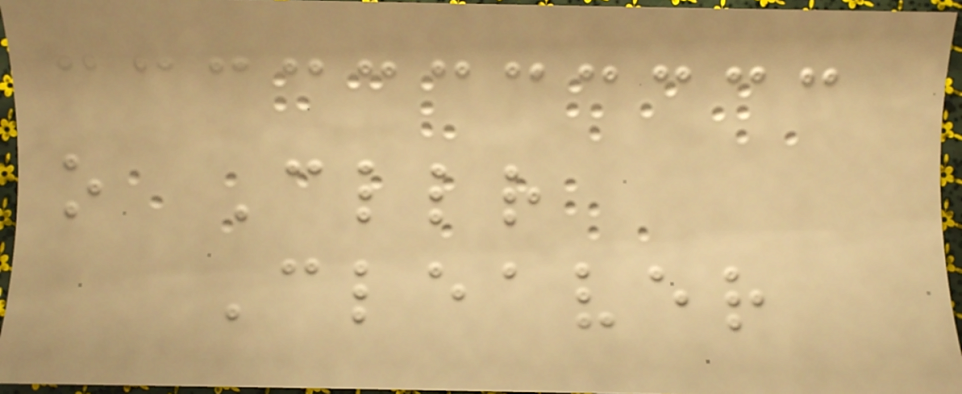o Cllr
Cleaver
